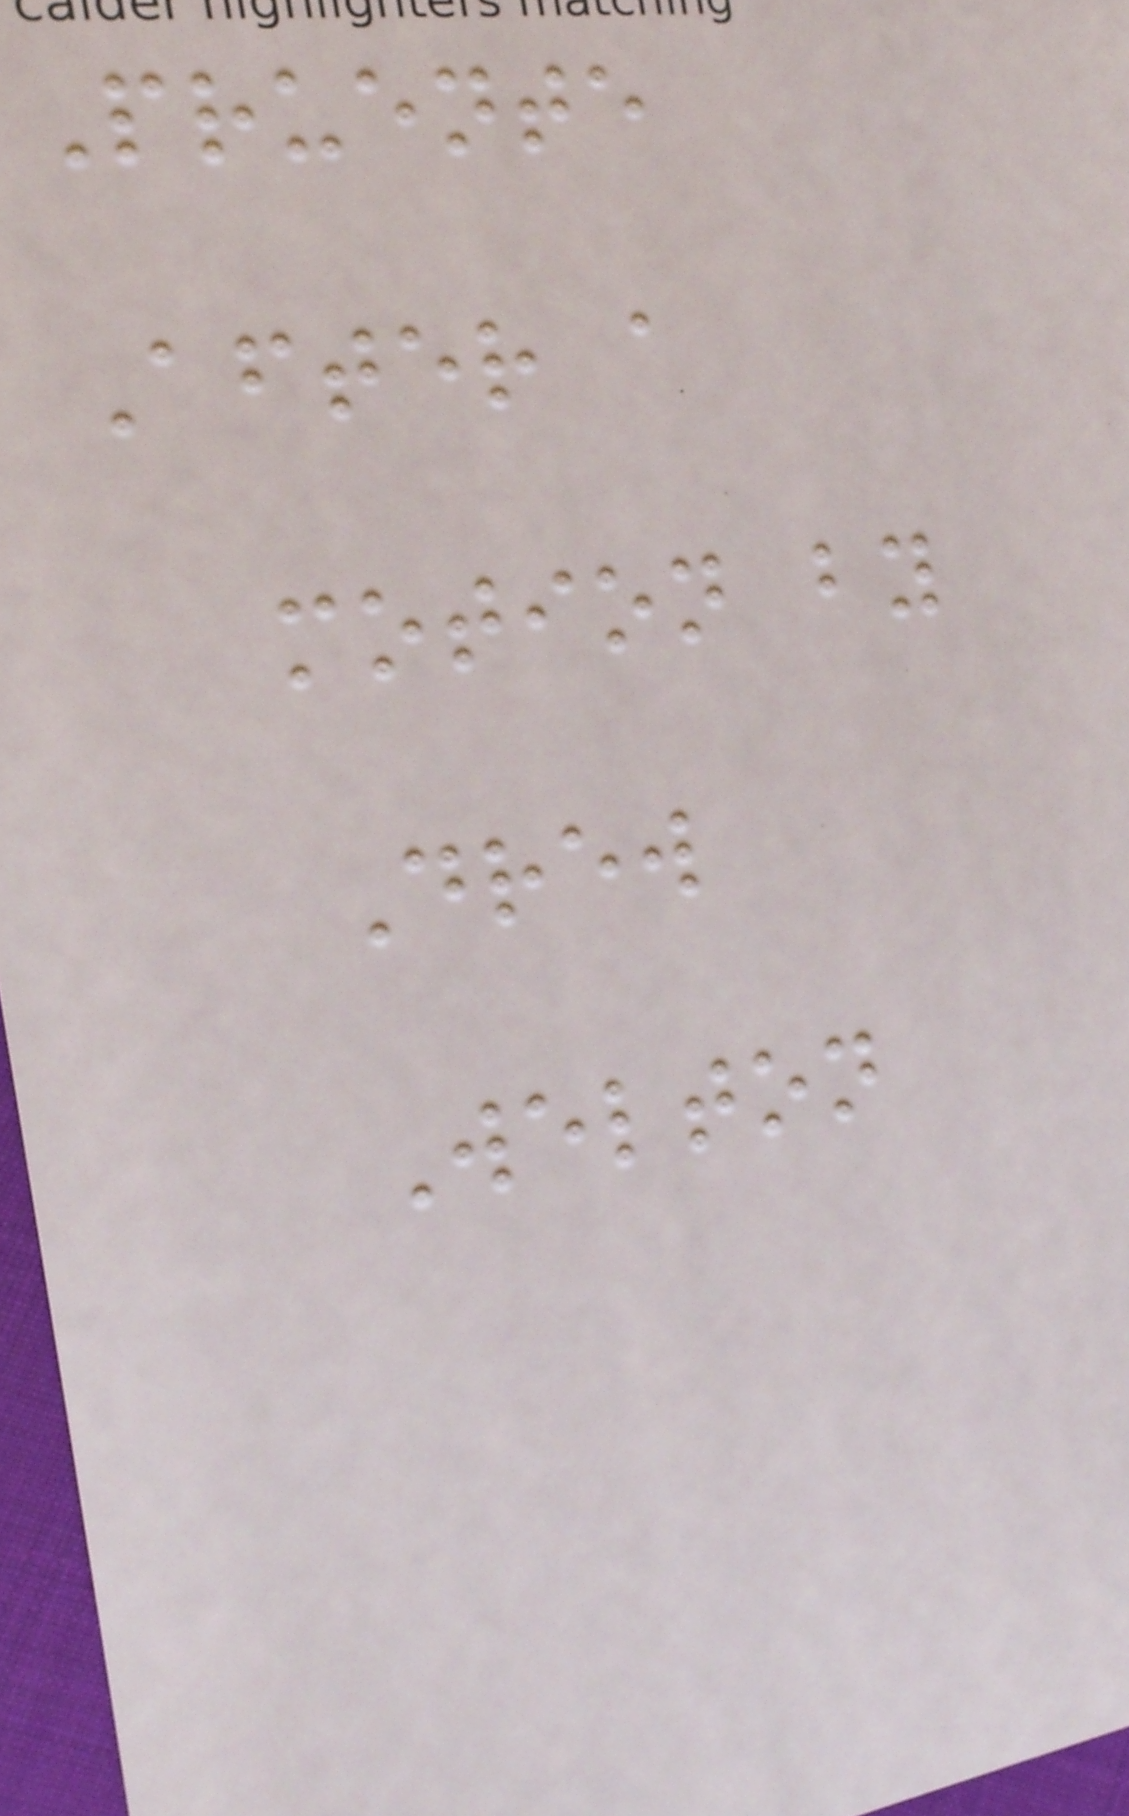Pruente
After a
motion by
Drew
Welton
